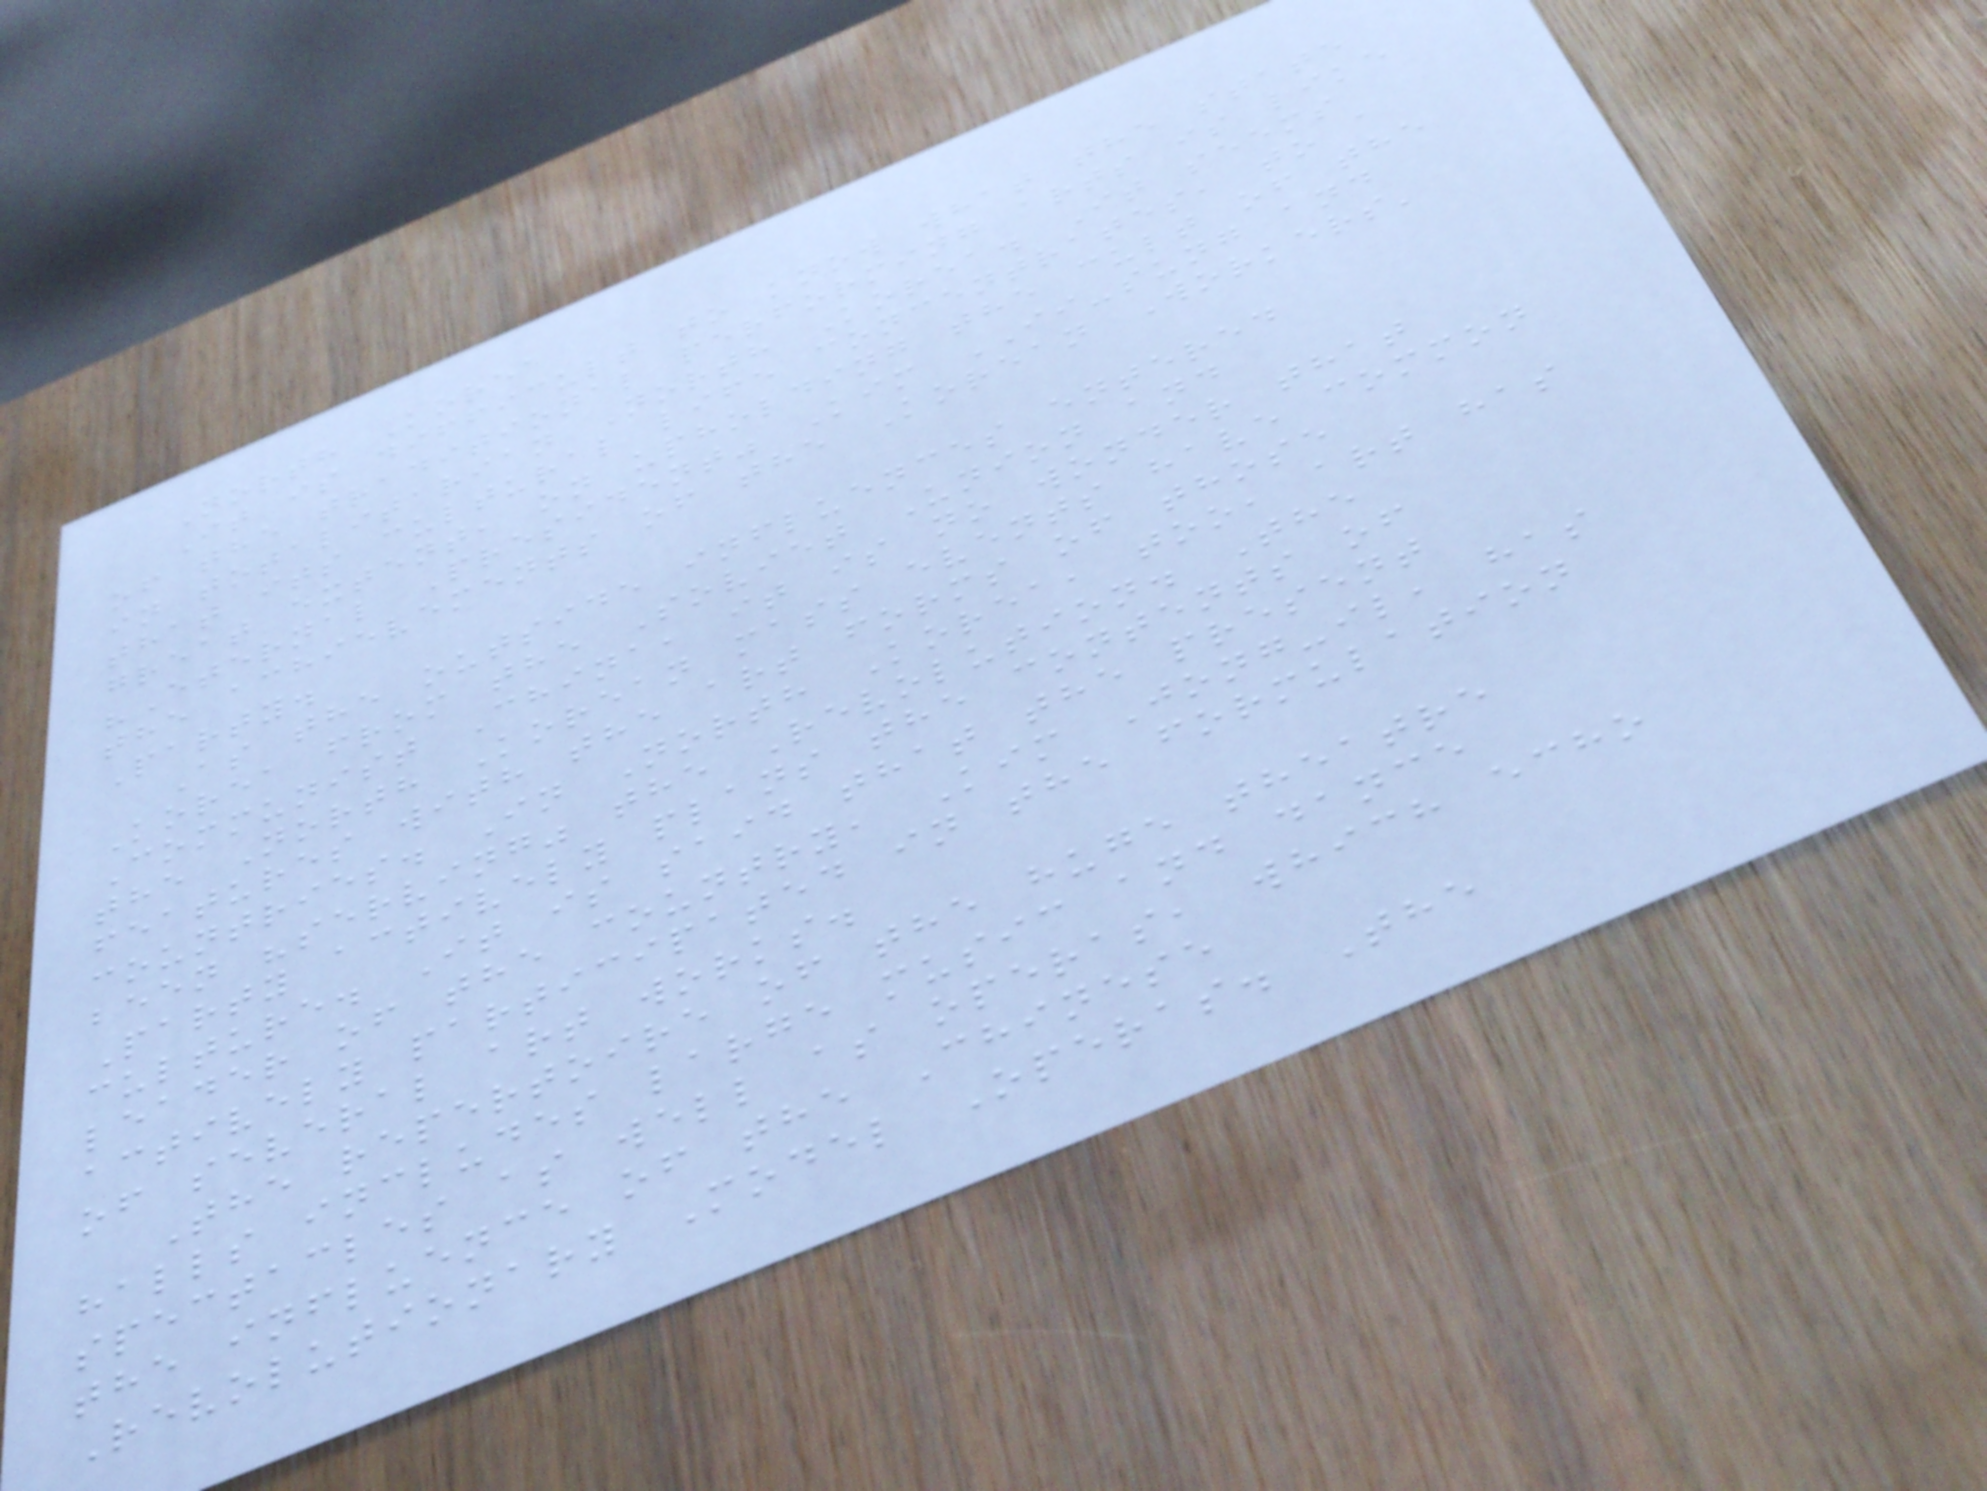North Korea
It is difficult to know what the state
of the traditional performing arts is like
in totalitarian North Korea. It seems
that its cultural life concentrates, to a
great extent, on upholding the cult of the
"Eternal President" Kim II-sung and
the achievements of the Korean Workers'
Party.
As the outside influences entered
Korea from the Soviet Union and
Communist China, it is no wonder that
the North Korean mass events have common
features with the art forms of those
countries. In North Korea, too, art has
been "serving" the Revolution. The
Party actively plans the contents of
culture. It is said that the present
leader of the country, Kim Jong-il, has
actively participated in the formulation
of several art works.
The repertoire of the huge theatre
halls includes large music and dance
spectacles as well as operas, which echo
the influence of the Chinese
Revolutionary Model Operas. The
